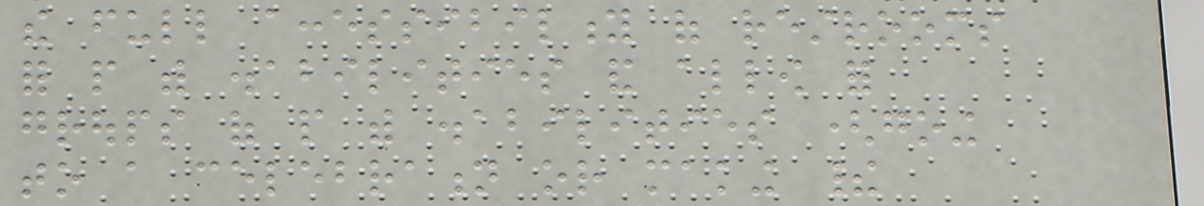the full accessibility of restrooms
for people with disabilities and allow for
groups of people with disabilities (going
to a celebration or making their
